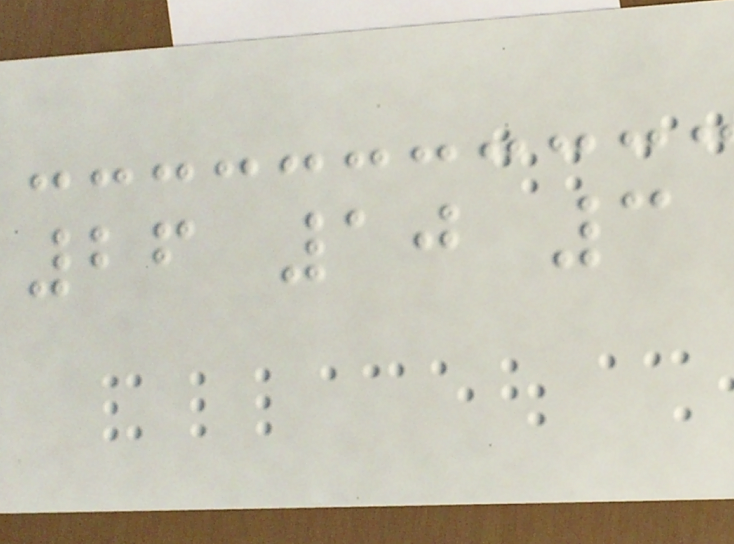26 10 3
